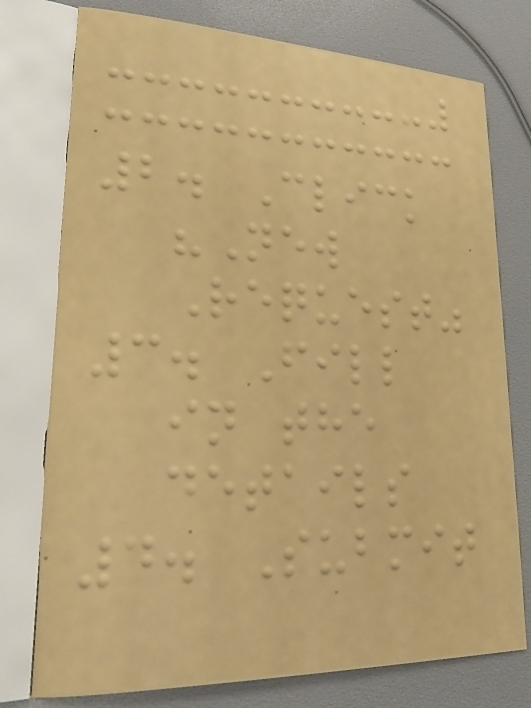2. Click
"New
Request"
3. Fill
in the
details
4. Submit
